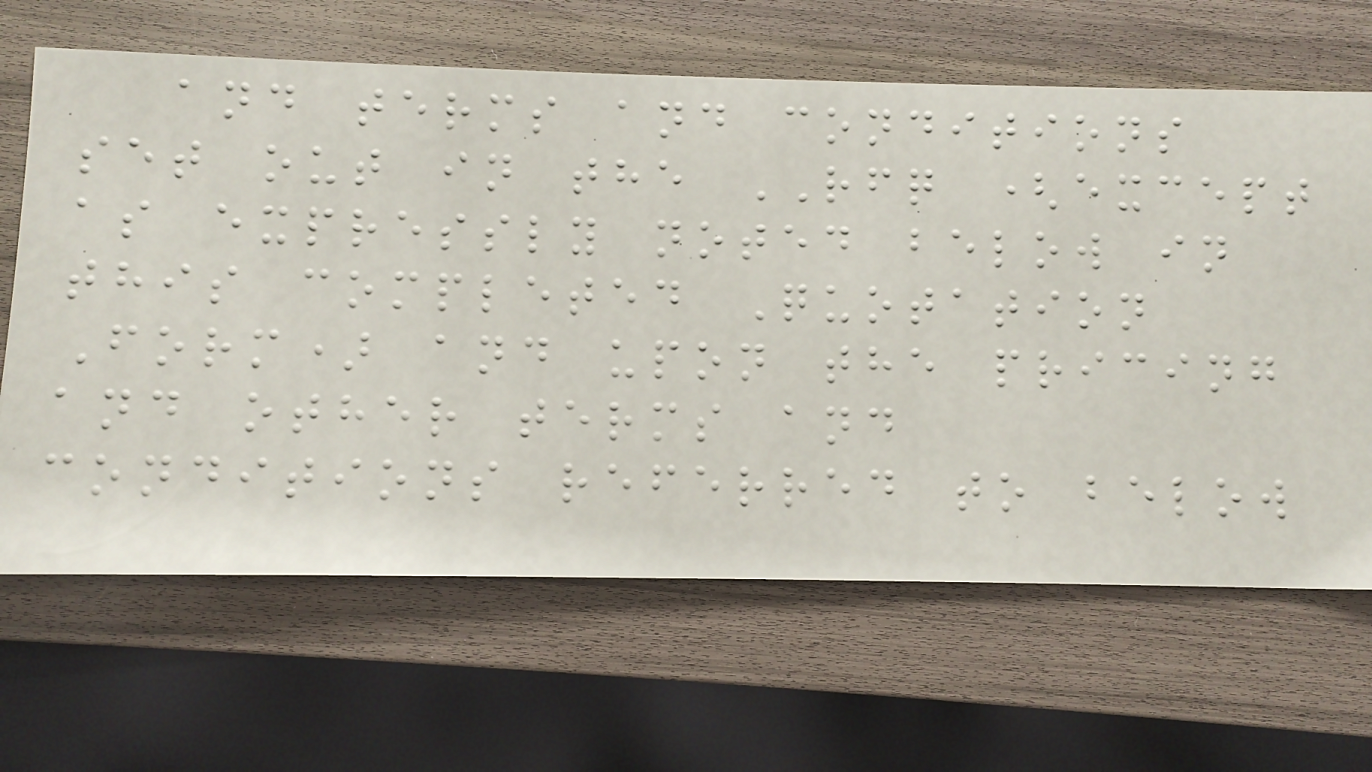and terms and conditions
set out in the RFQ (except
as expressly noted below in
this completed Quotation
Form) and upon the pricing
and other terms and
conditions referred to below
